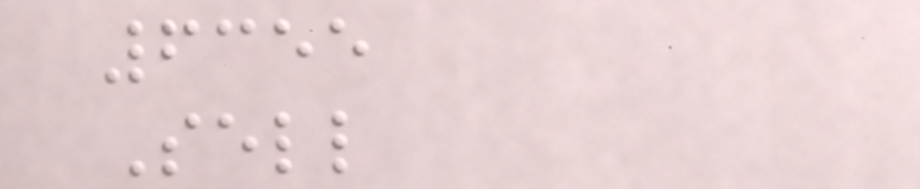6355
Sell
